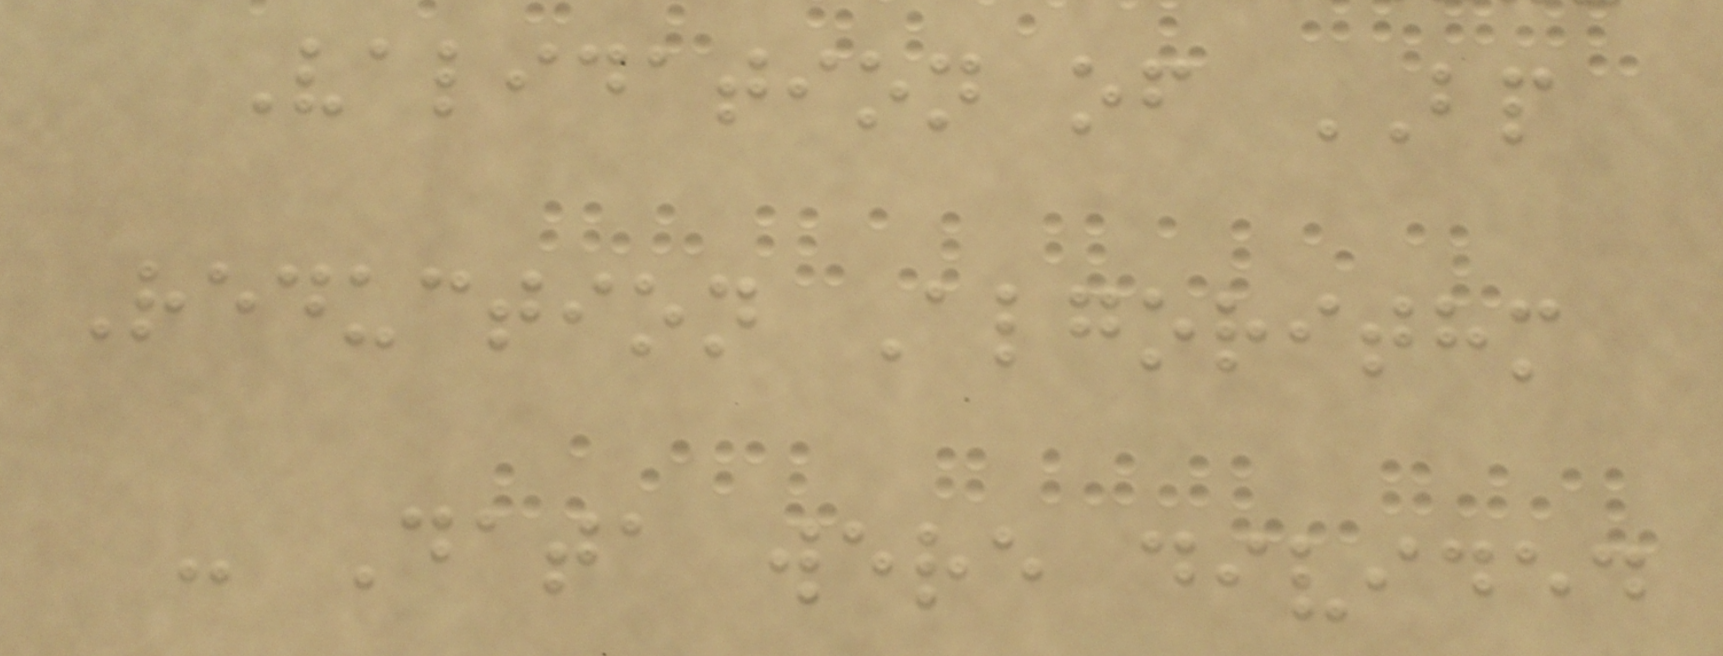Validation of BP
Reduction Algorithm
- Data were divided
